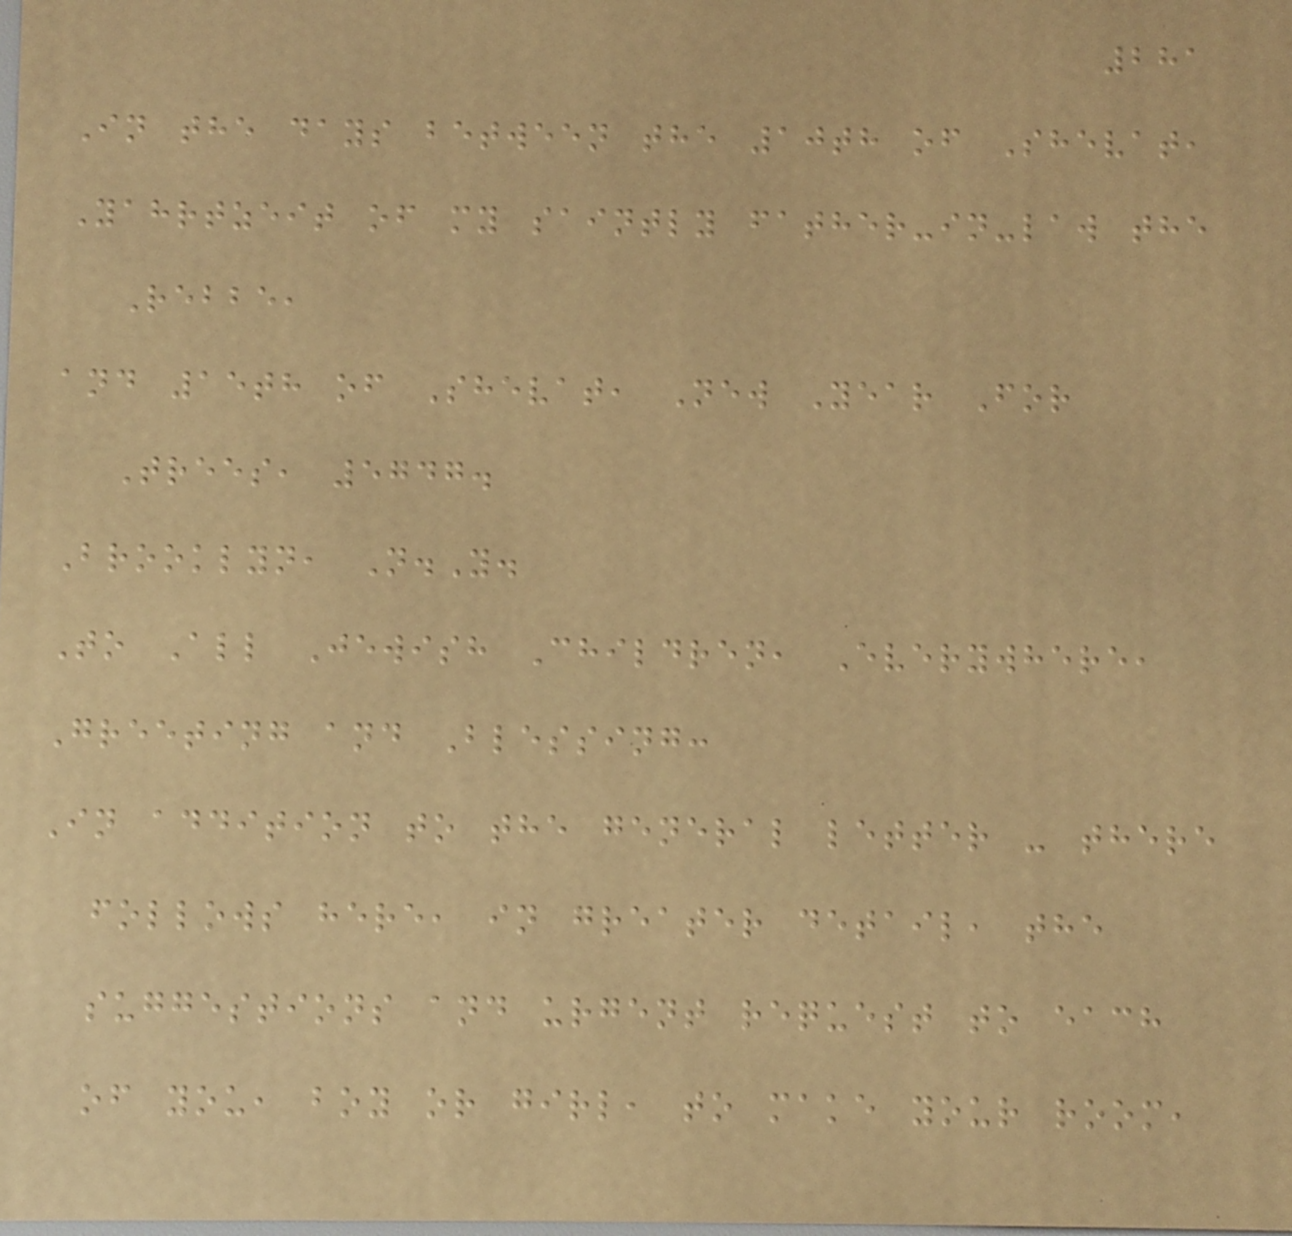281
In the days between the 10th of Shevat,
Yahrtzeit of my saintly father-in-law the
Rebbe,
and 15th of Shevat, New Year For
Trees, 5747.
Brooklyn, N.Y.
To All Jewish Children, Everywhere,
Greeting and Blessing:
In addition to the general letter - there
follows here, in greater detail, the
suggestions and urgent request to each
of you, boy or girl, to make your room,
